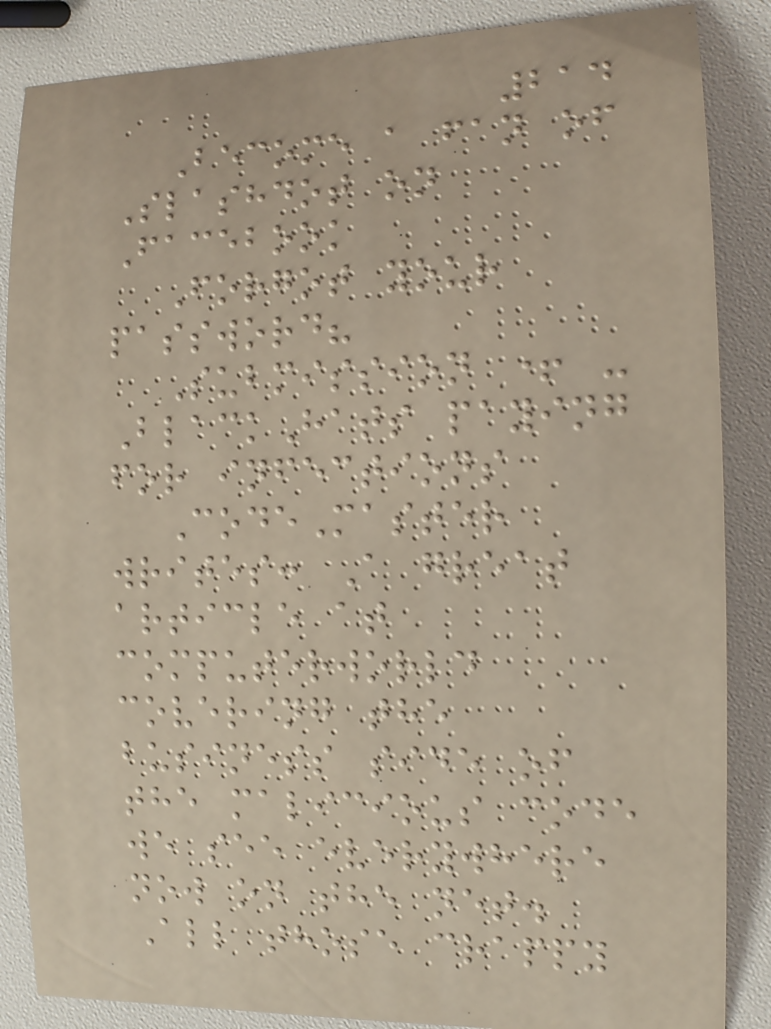214
Become a fan of
Slashdot on
Facebook
Forgot your
password?
Submission + -
BlackHats paying
for infections
CodeMaster
writes: A great
article at
computerworld
covering the
business side of
the malicious code
we see everywhere
now on the net.
All those crappy
